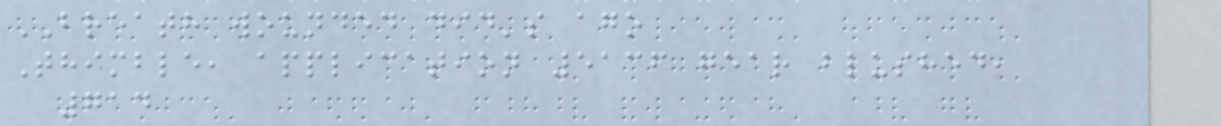BREATH wounded did's ago
Thimble, application 5136 gear blushed,
714
